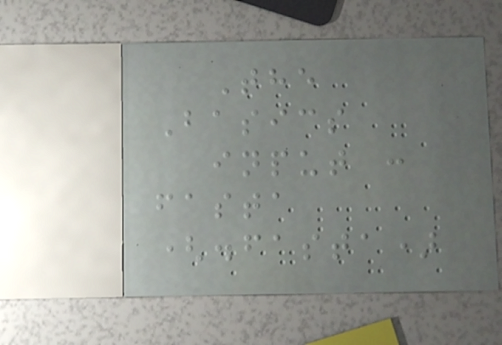The
Basics
input :
fasta
(.fasta)
